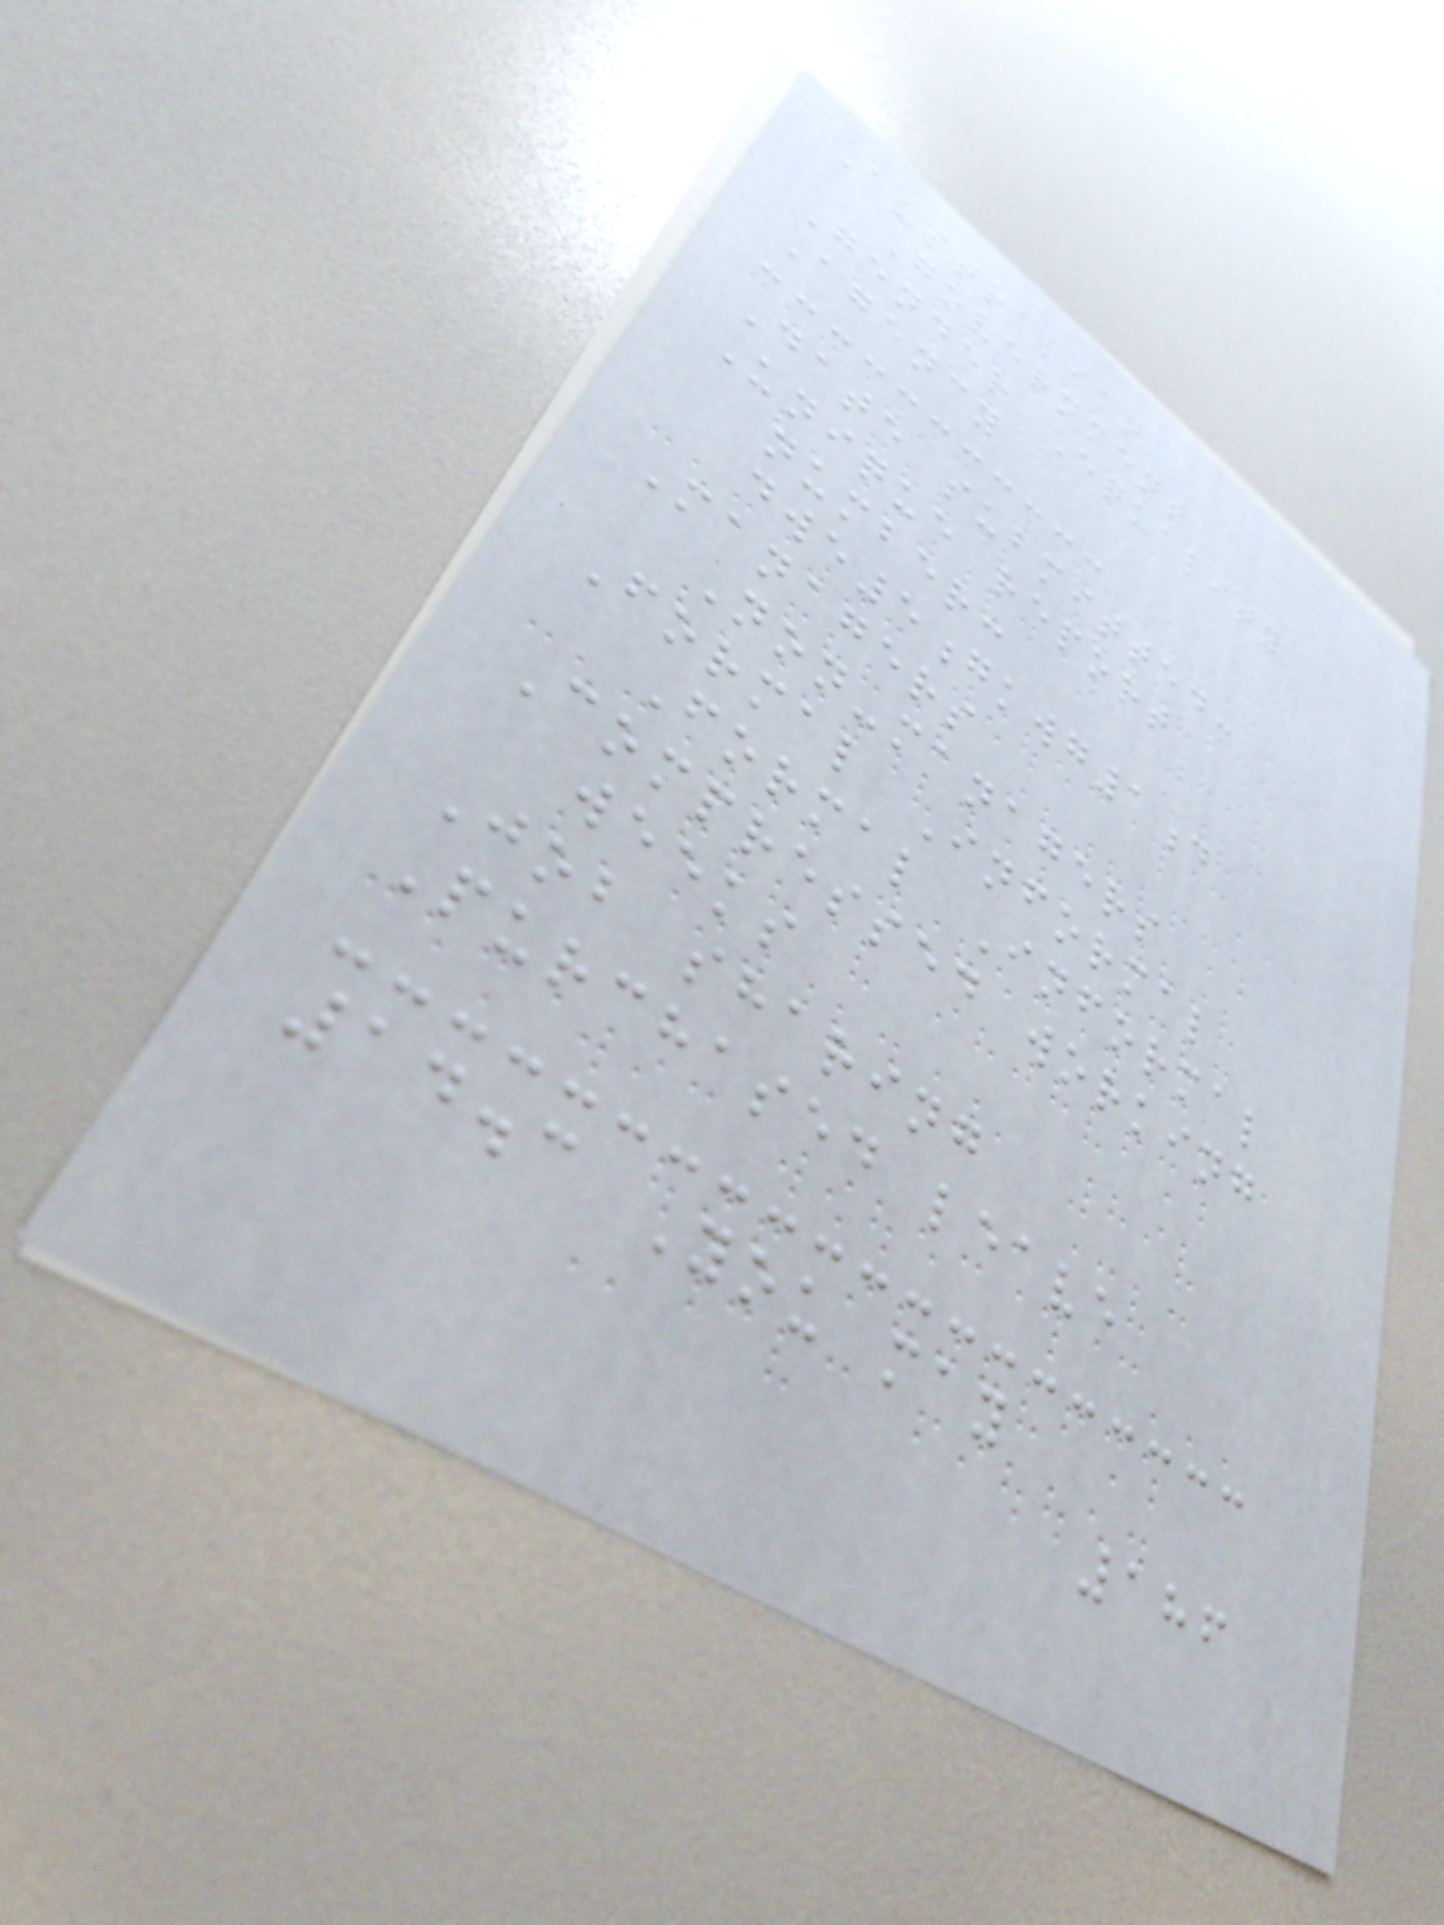Australian
Government
Gender Equality
Agency
Date submitted:
Unique report
number:
dwe5gkwg1d
Managers
Non-managers
Formal Informal
Formal Informal
Compressed working
weeks
Job sharing
Purchased leave
14.3 You may
186
